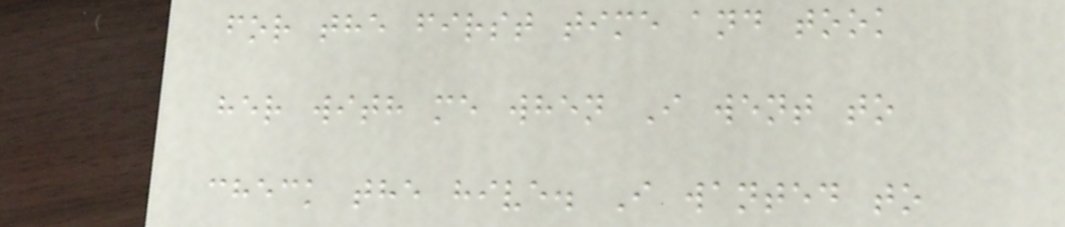for the first time and took
her with me when I went to
check the hive. I wanted to
